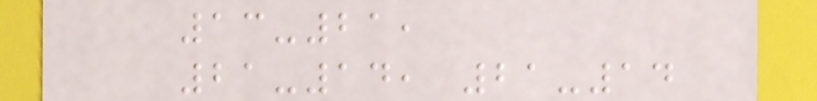13-21,
21-14, 21-14
